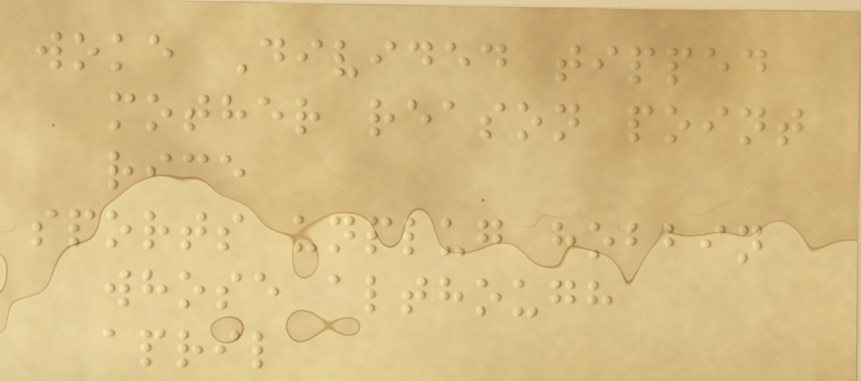woke Divided tipped
mother reason point
rice
sports unplug hobbin
whose although
april
